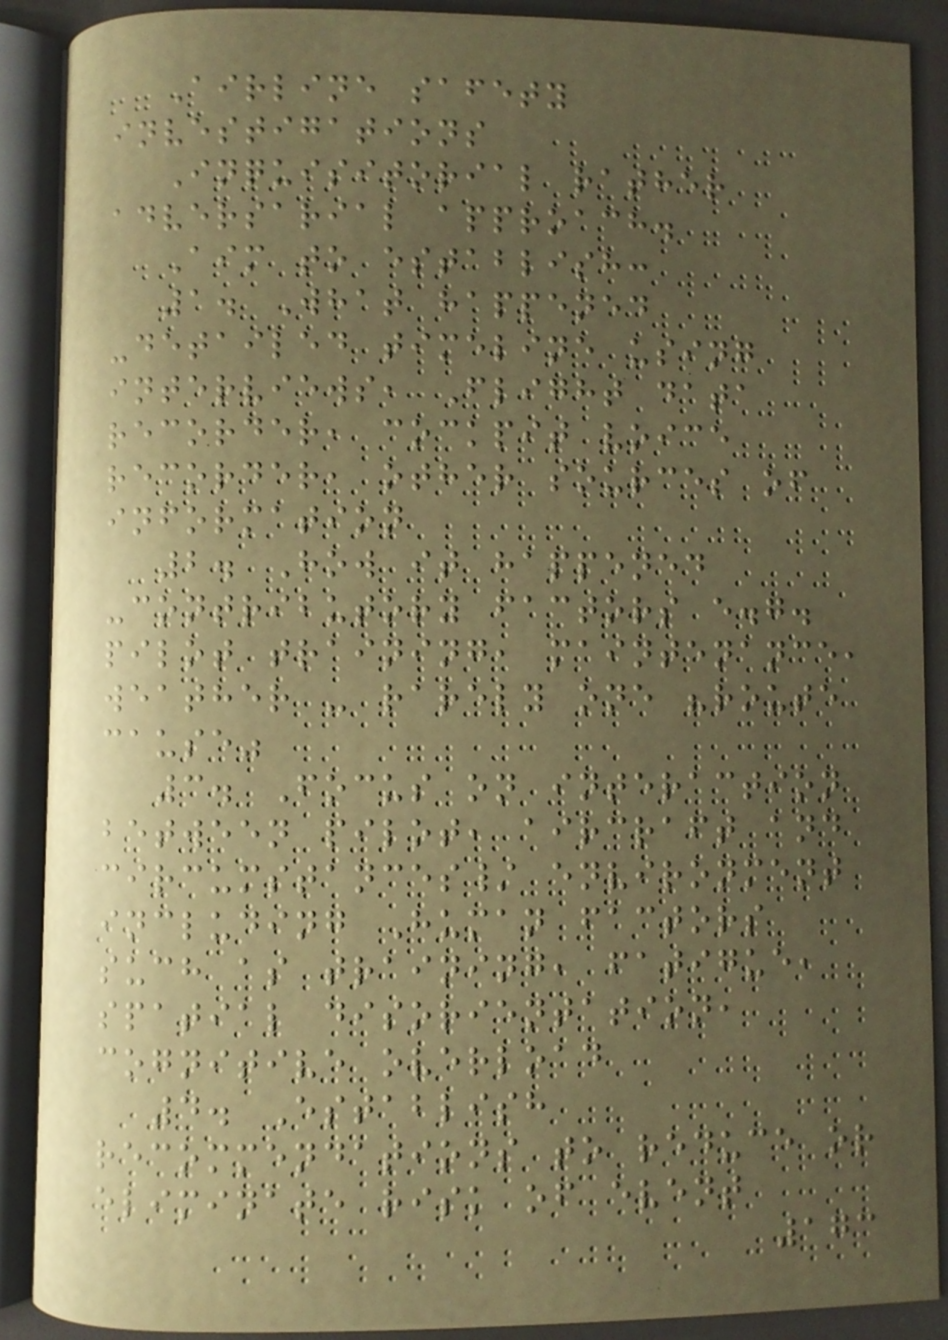Airline safety
investigations
Inquisitorial rather
adversarial approach.
Aim to establish:
1. What happened
-detailed timeline using
interviews, Flight data
recorder, cockpit voice
recorder, other sources of
information
2. How it happened
-contributory factors e.g.
pilot training, maintenance,
weather - rarely one "route
cause"
3. Focus on interaction
between pilot, aircraft and
circumstances/ environment
including Human factors
such as training, fatigue,
spatial disorientation,
cognitive overload
4. Establish
recommendations to reduce or
eliminate risk of event
173
